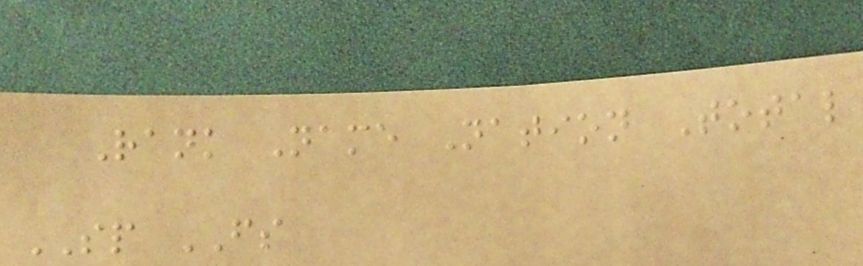Rank Name Nation Total
SP FS
